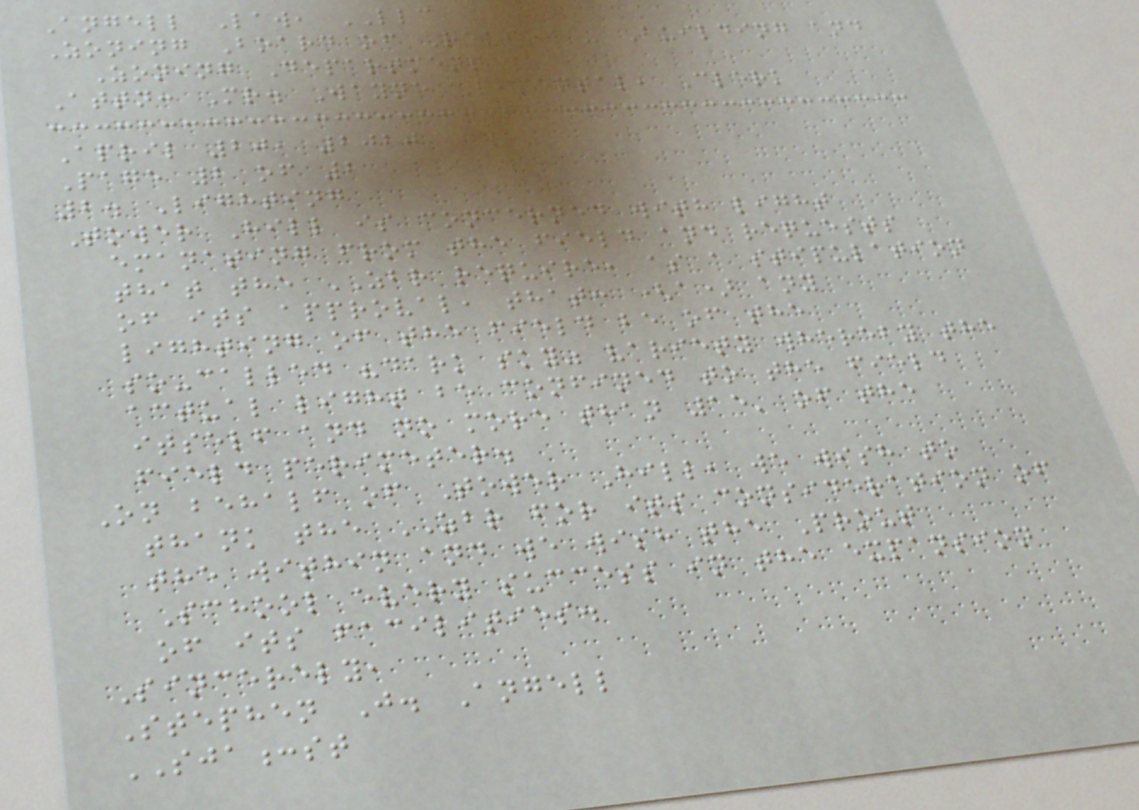Angell Law, LLC
Zoning Board of Review - Building and
Zoning Department
Attn: Mr. Wayne Pimental, Clerk
April 20, 2020
Page 2 of 2
2. Lighting
Tower Hill is concerned with light
emanating from the field and requests
that the ZBR require, as a stipulation
of its approval, that: (a) any
lighting of the field be of the
so-called "dark sky" variety whereby the
actual light be confined to the field
itself and no more than 15' of the
field perimeter.
On behalf of Tower Hill, we wish to
thank the ZBR for its consideration of
the within and we wish the Prout
School every success in the expansion
of its facilities.
Sincerely,
Stephen J. Angell
SJA:st
